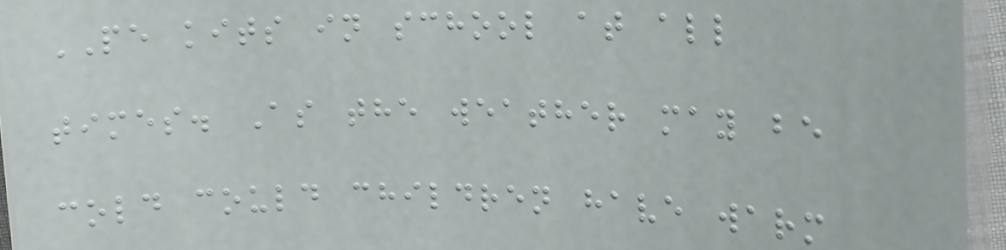PE kits in school at all
times. As the weather may be
cold could children have warm
